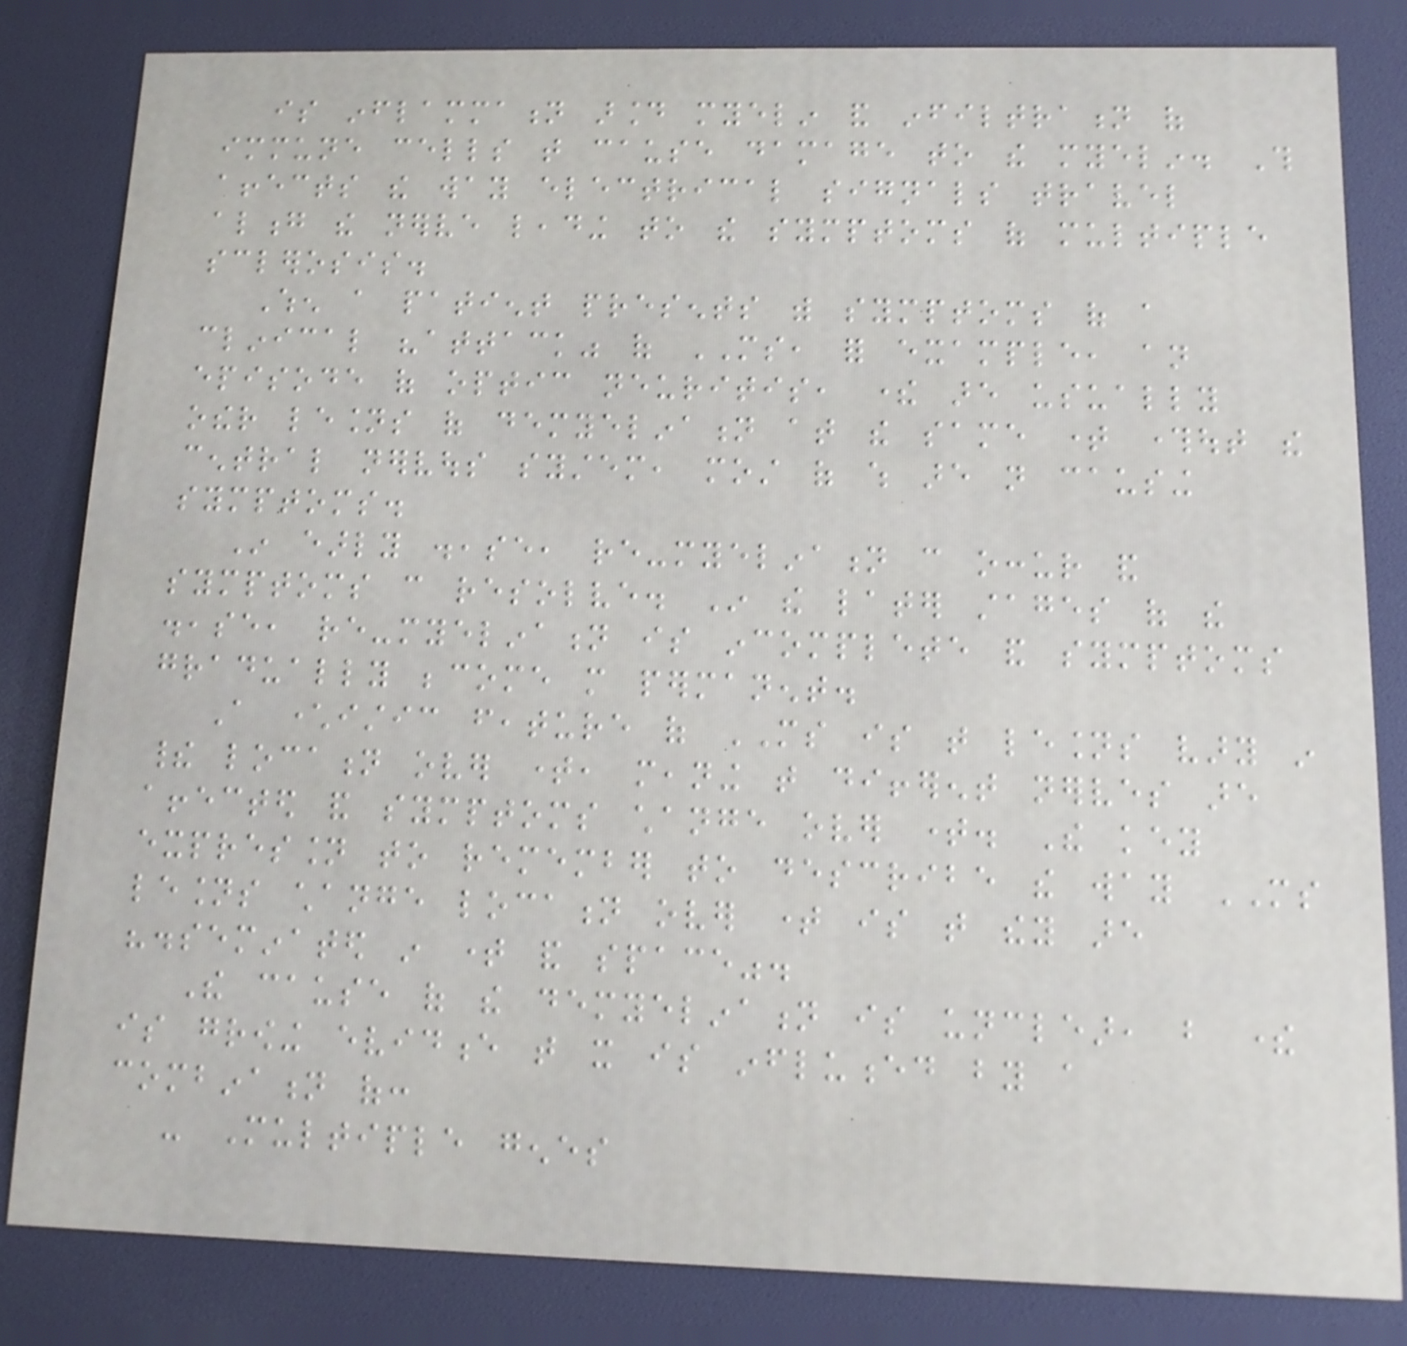is inflammation around myelin and infiltration of
immune cells that cause damage to the myelin. This
affects the way electrical signals travel
along the nerve leading to the symptoms of multiple
sclerosis.
When a patient presents with symptoms of a
clinical "attack" of MS, for example, an
episode of optic neuritis, there are usually
other lesions of demyelination at the same time throughout the
central nervous system, most of which are not causing
symptoms.
In early disease, re-myelination can occur and
symptoms can resolve. In the later stages of the
disease, re-myelination is incomplete and symptoms
gradually become more permanent.
A characteristic feature of MS is that lesions vary in
their location over time, meaning that different nerves are
affected and symptoms change over time. The key
expression to remember to describe the way MS
lesions change location over time is that they are
"disseminated in time and space".
The cause of the demyelination is unclear, but there
is growing evidence that it is influenced by a
combination of:
- Multiple genes
